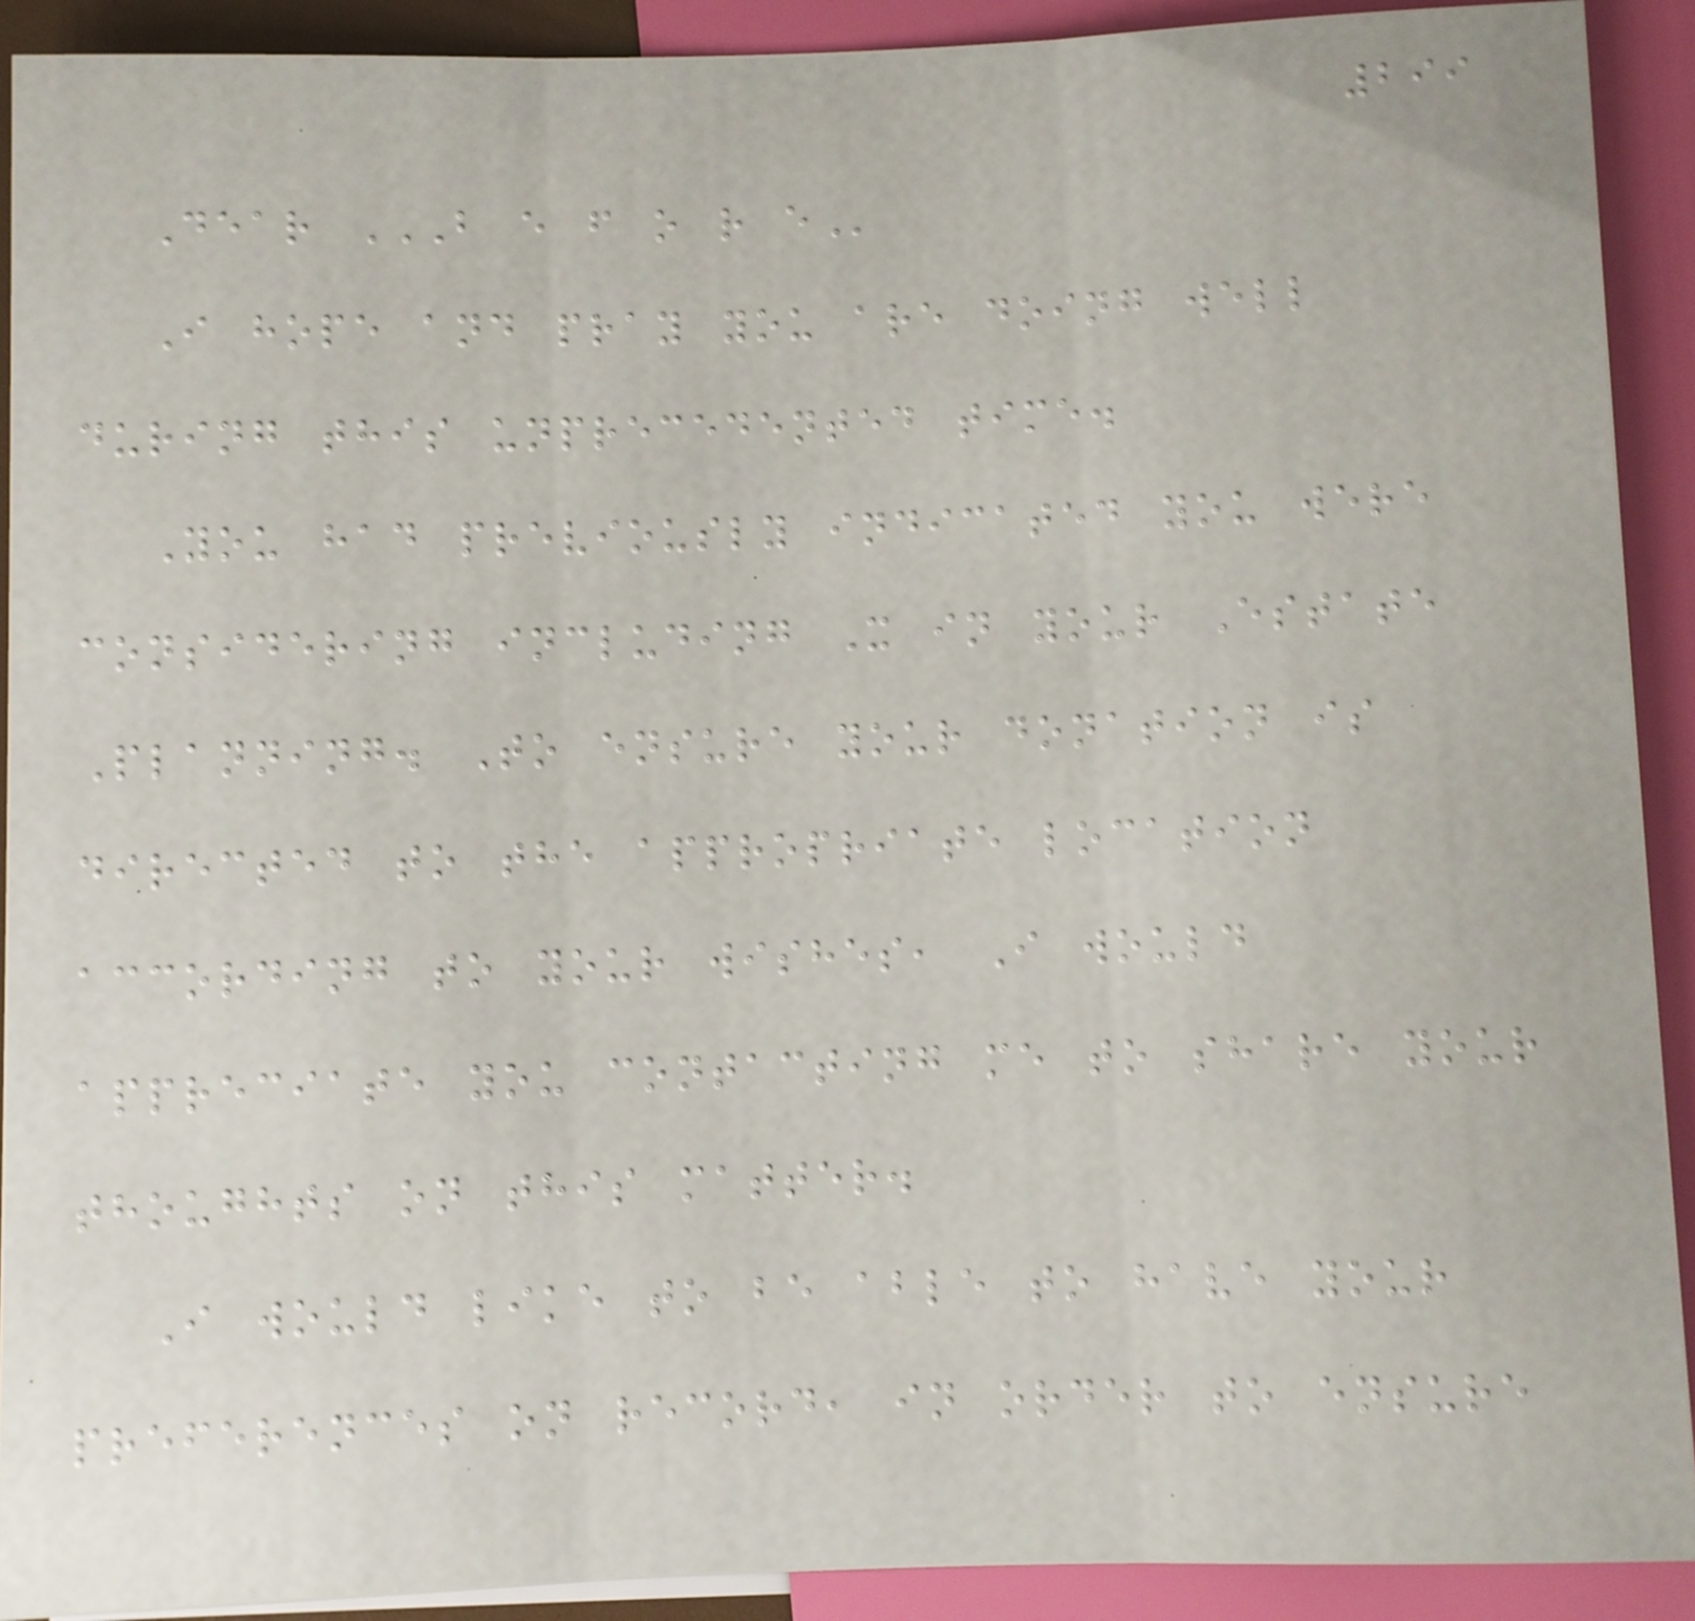299
Dear B E F O R E
I hope and pray you are doing well
during this unprecedented time.
You had previously indicated you were
considering including X in your Estate
Planning. To ensure your donation is
directed to the appropriate location
according to your wishes, I would
appreciate you contacting me to share your
thoughts on this matter.
I would like to be able to have your
preferences on record, in order to ensure
